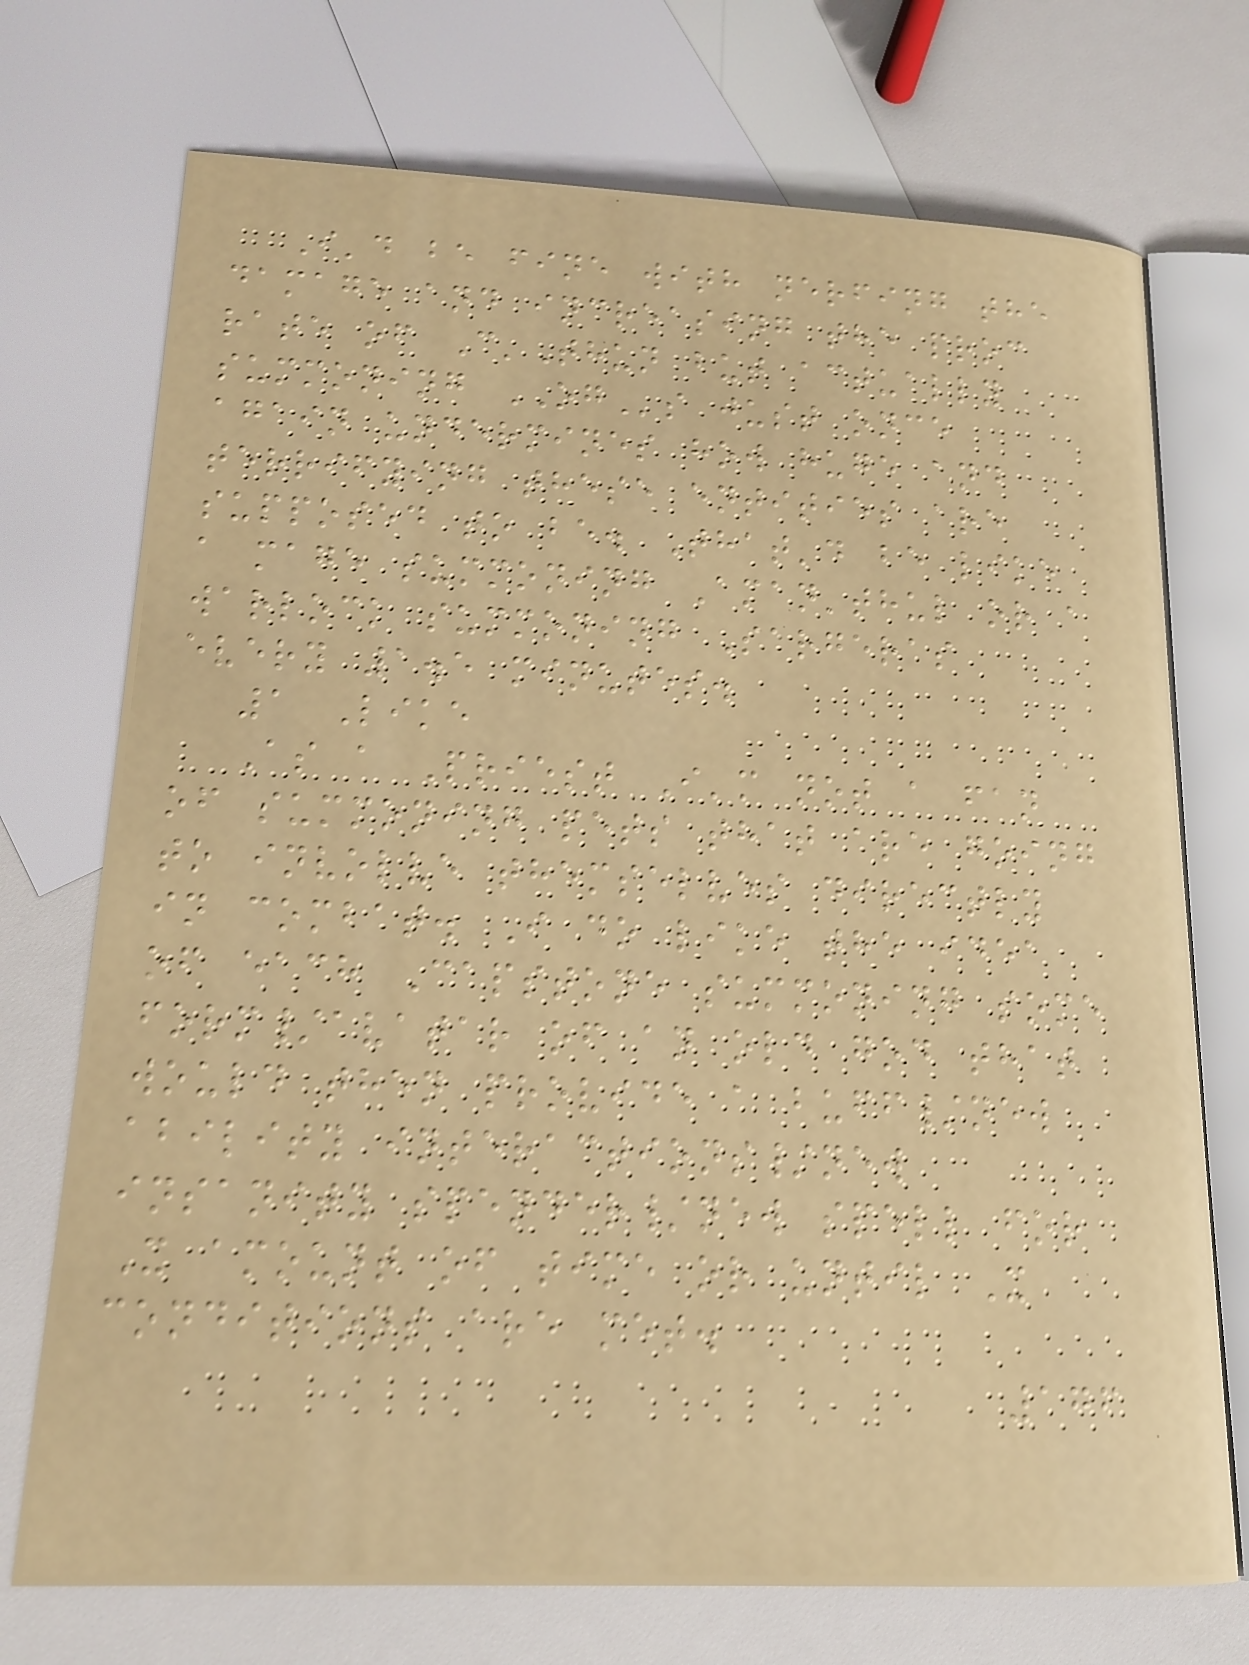I'd be fine with nerfing the
damage and increasing the proc
rate of C'Thun but actually
summoning OGs just once
again undermines how huge and
terrifying these entities are
supposed to be. That'd be like
a mage summoning Aman'thul or a
warlock summoning Sargeras
every 1.5 minutes.
1 Like
As a Priest I'm not a fan
of summoning pets that are going
to involve themselves directly
in combat. I do like the idea
of each Capstone summoning some
form/avatar of an old god that
would then provide a buff/new
ability interactions/new
insanity spender/new spell for
X amount of time or until X
conditions are met.
176
